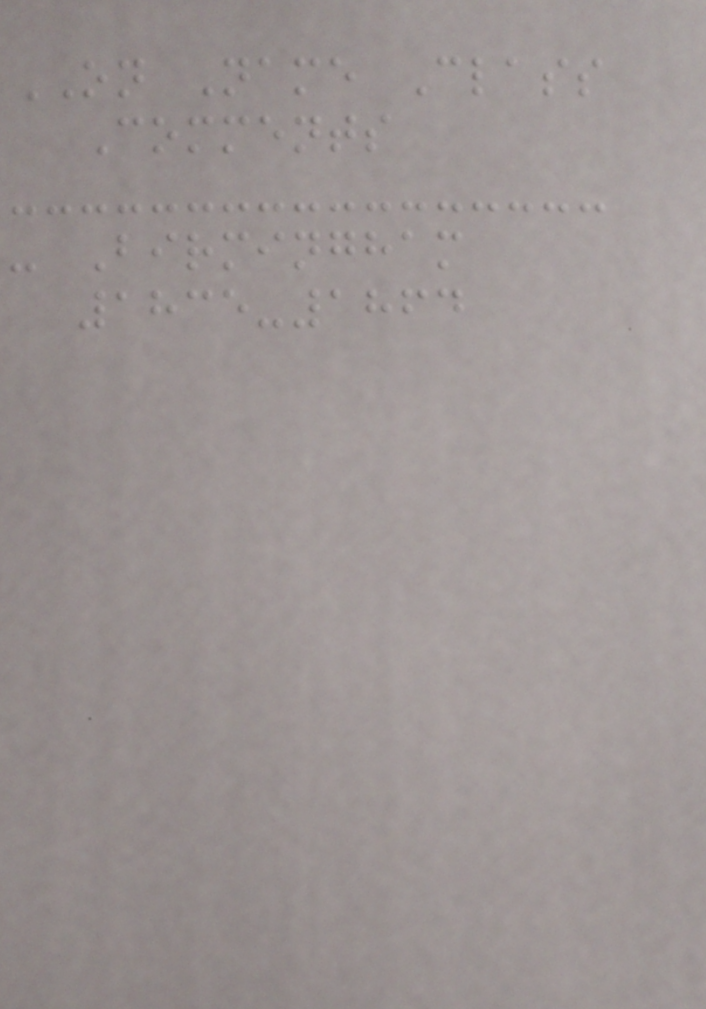ON Name Class
Comments
- Birmingham
1835-1864
